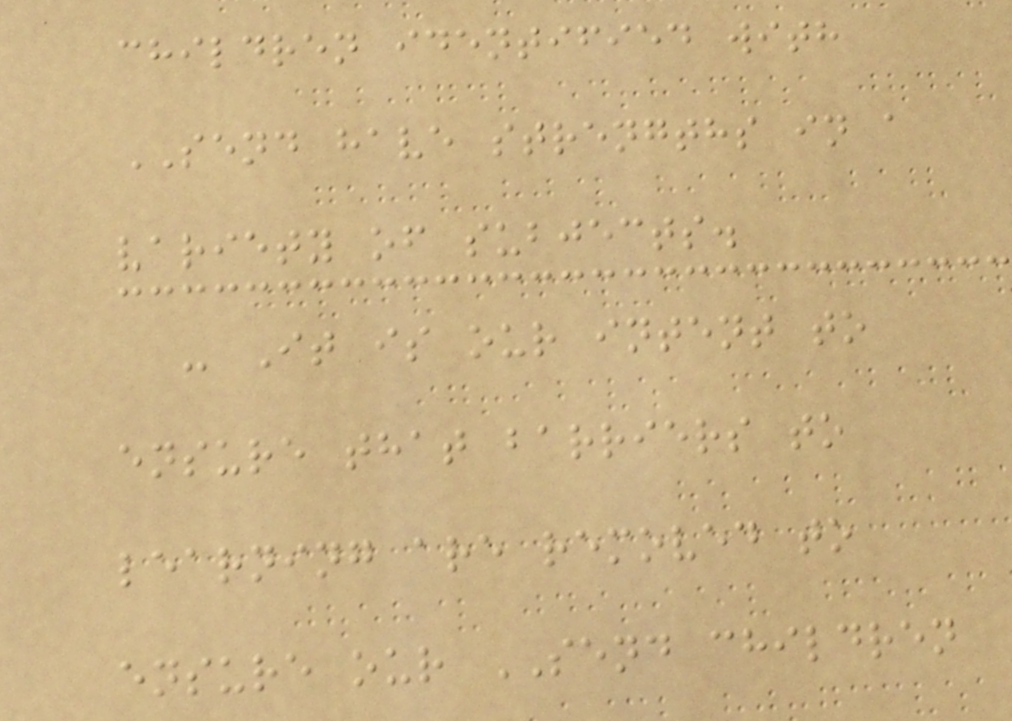children identified with
SEND have strengths in a
variety of subjects.
- It is our intent to
ensure that barriers to
learning are removed to
ensure our SEND children
